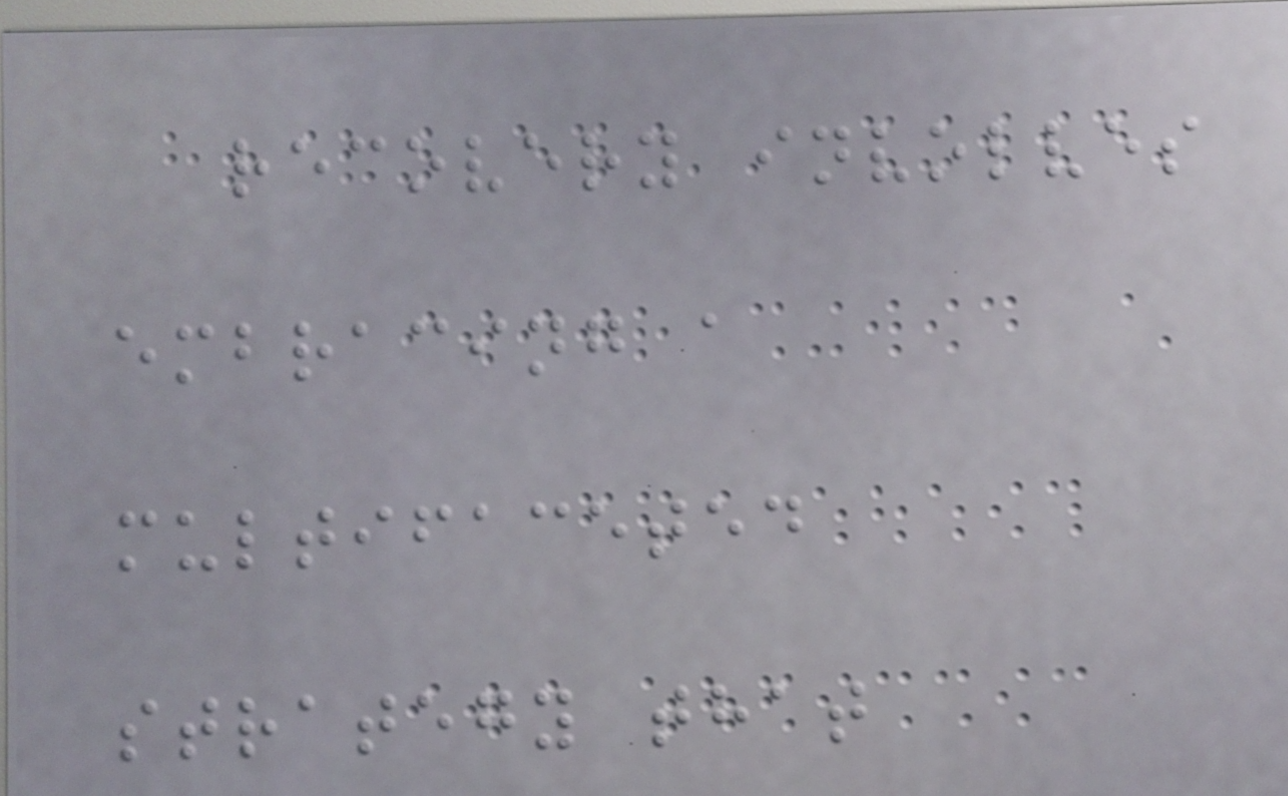recovery involves
embracing a
multifaceted
strategy that
